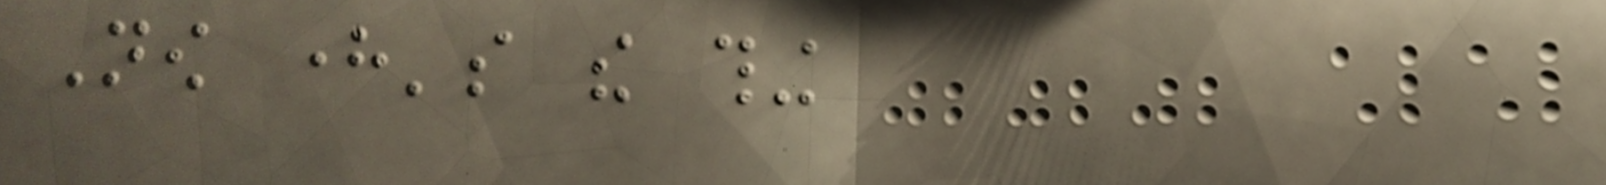Now here's the thing
